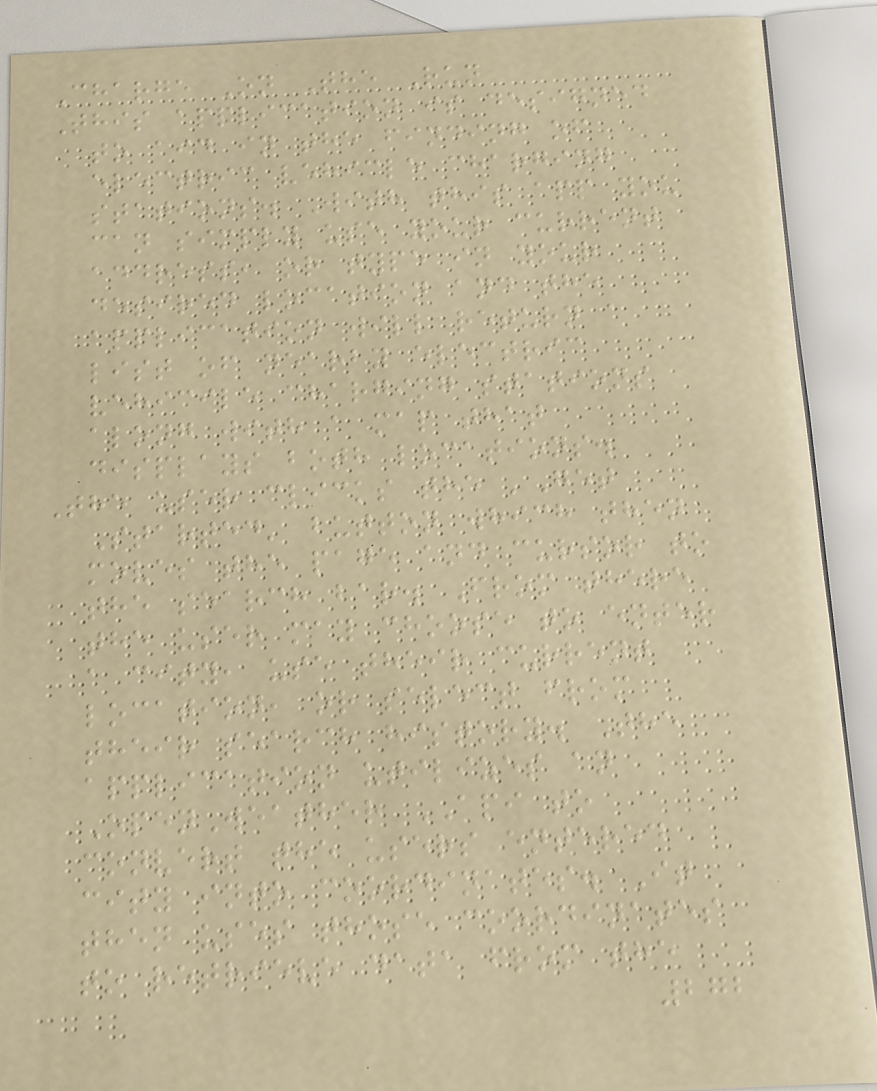Charge On The Run
This application is designed
to aid in the finding of
electric vehicle charging
stations. With this app you
can simply use your current
address, or type in your
desired location and the
application will return a
list of nearby electric
vehicile charging stations
along with a map that
displays both locations.
The user clicks the 'Get
Started' button which then
moves the page and cursor to
the search bar. From there
the user may choose to enter
a city, use their current
location, or select from
their search history. The
application utilizes an
OpenWeather API to
convert the users entered
city into coordinates. It
then uses those coordinates
to retrieve data from the
272
